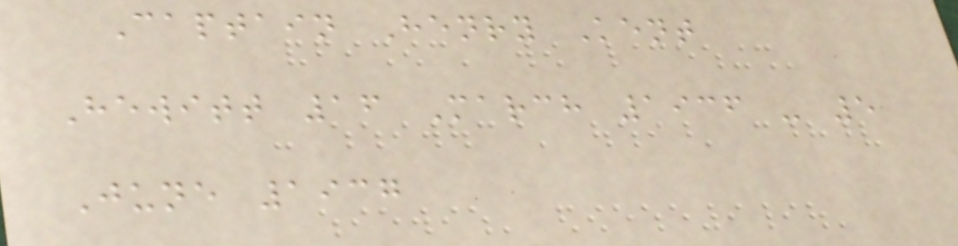Captain Henry Kent
Hewitt 16 March 1936 - 5
June 1937
